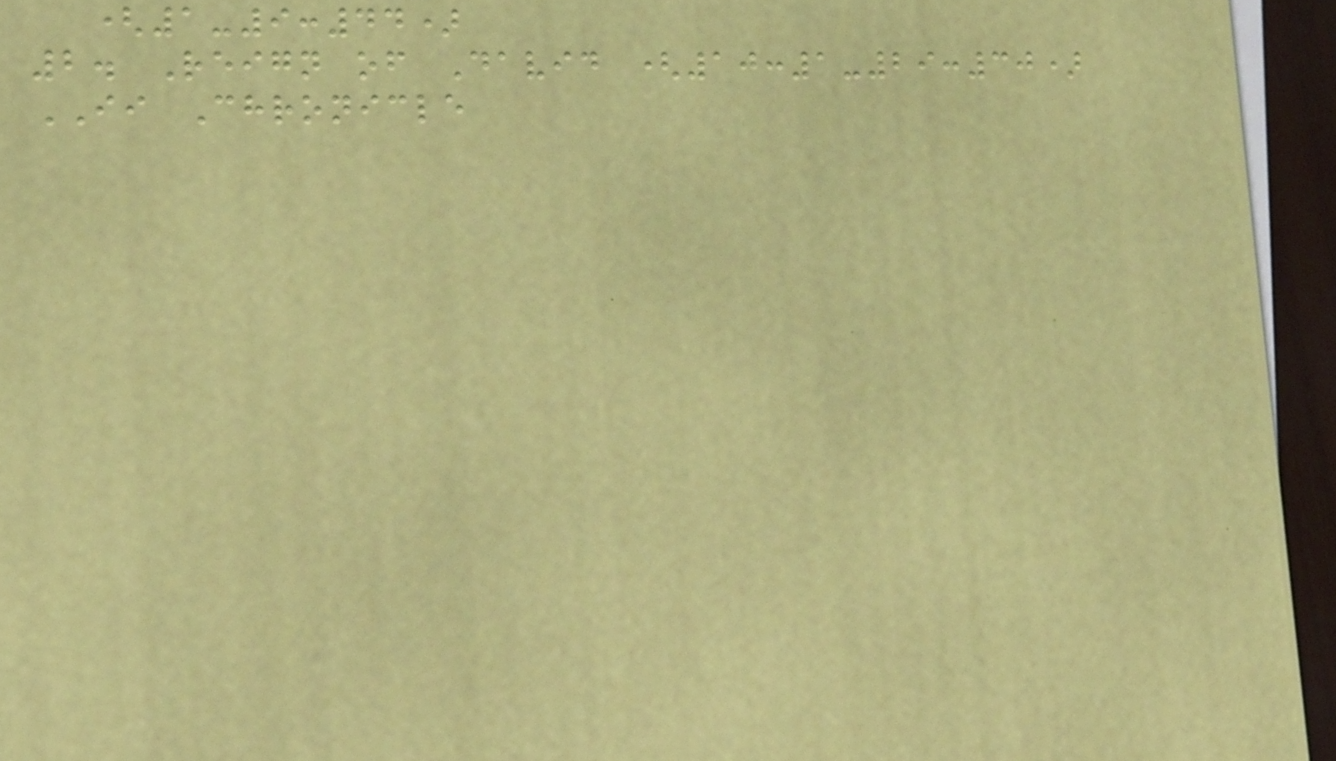(1-9:44)
2. Reign of David (10:1-29:30)
II Chronicle
